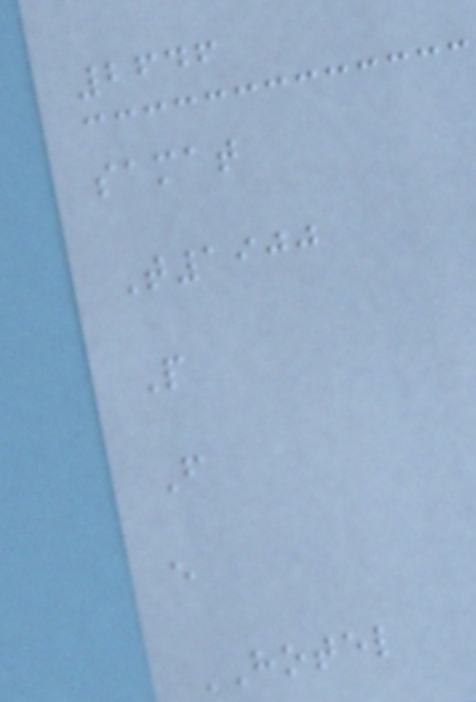2646
samat
T1900
P
F
e
HOTEL
